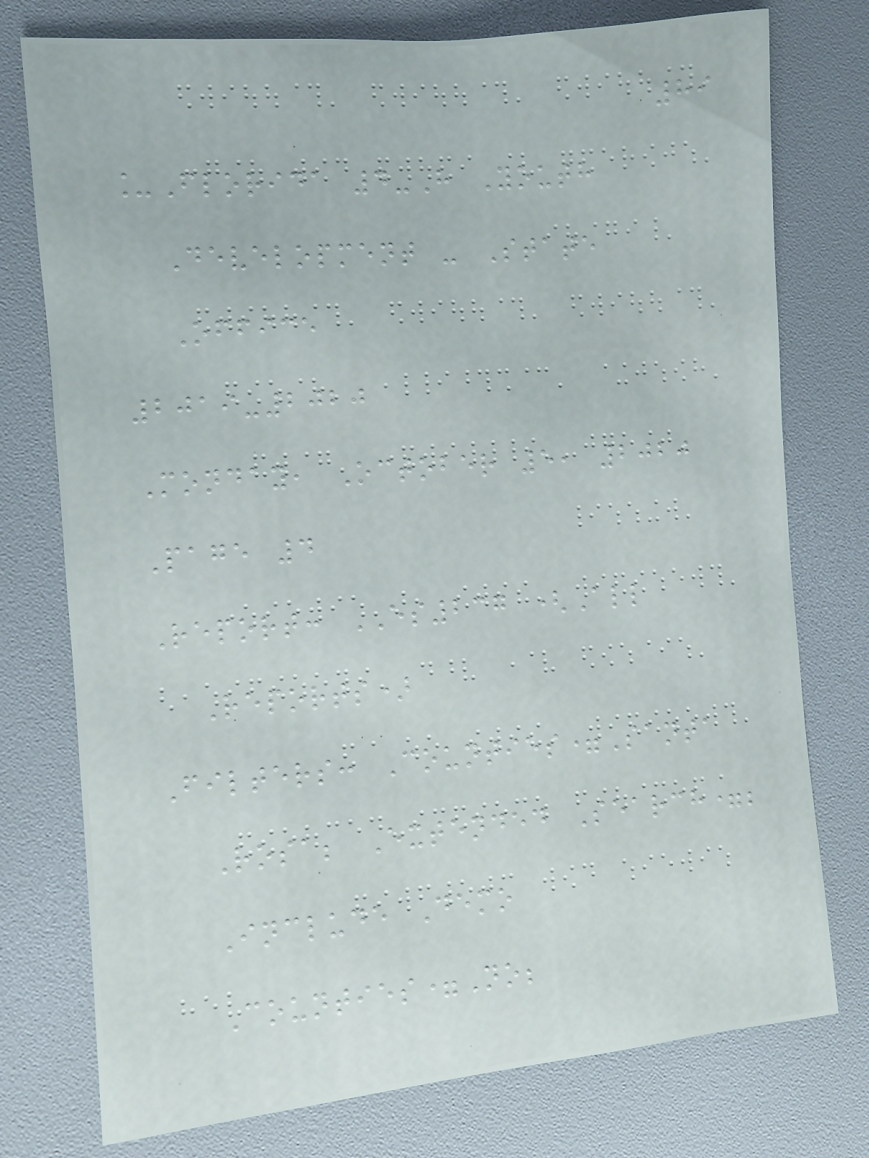89
_Florida 4-H Youth
Development - State
Office
2019-2020
Monday, October 5, 2020
Page 4
Report: ES237 (All
Reports)
Filters: Counties=Santa
Rosa; Extended Search=;
Include Demo
Counties=No;
